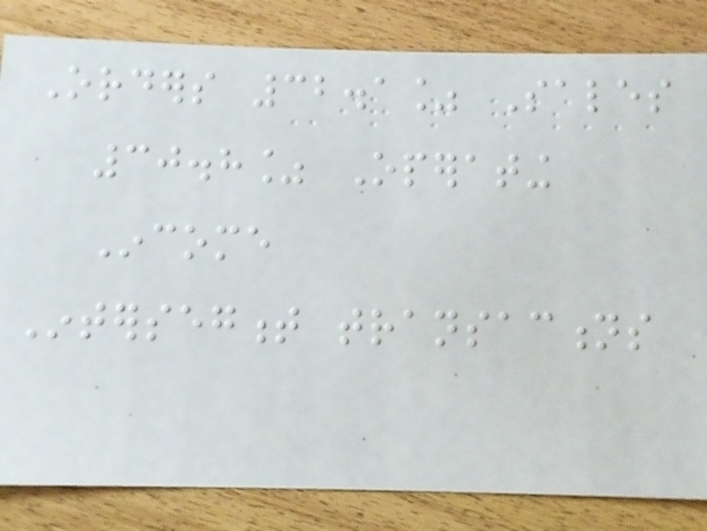Orders 32.1% Sales
30.8% Operating
Income
Intersegment transactions
